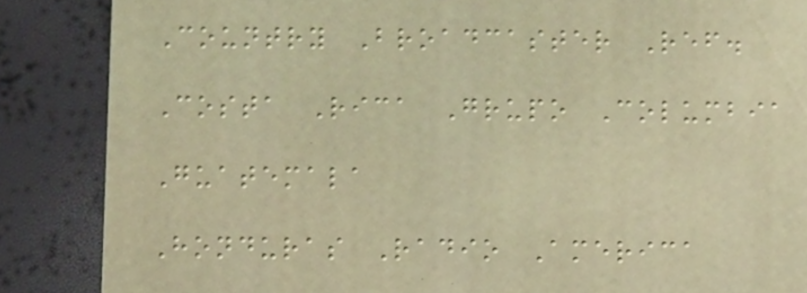Country Broadcaster Ref.
Costa Rica Grupo Columbia
Guatemala
Honduras Radio America
